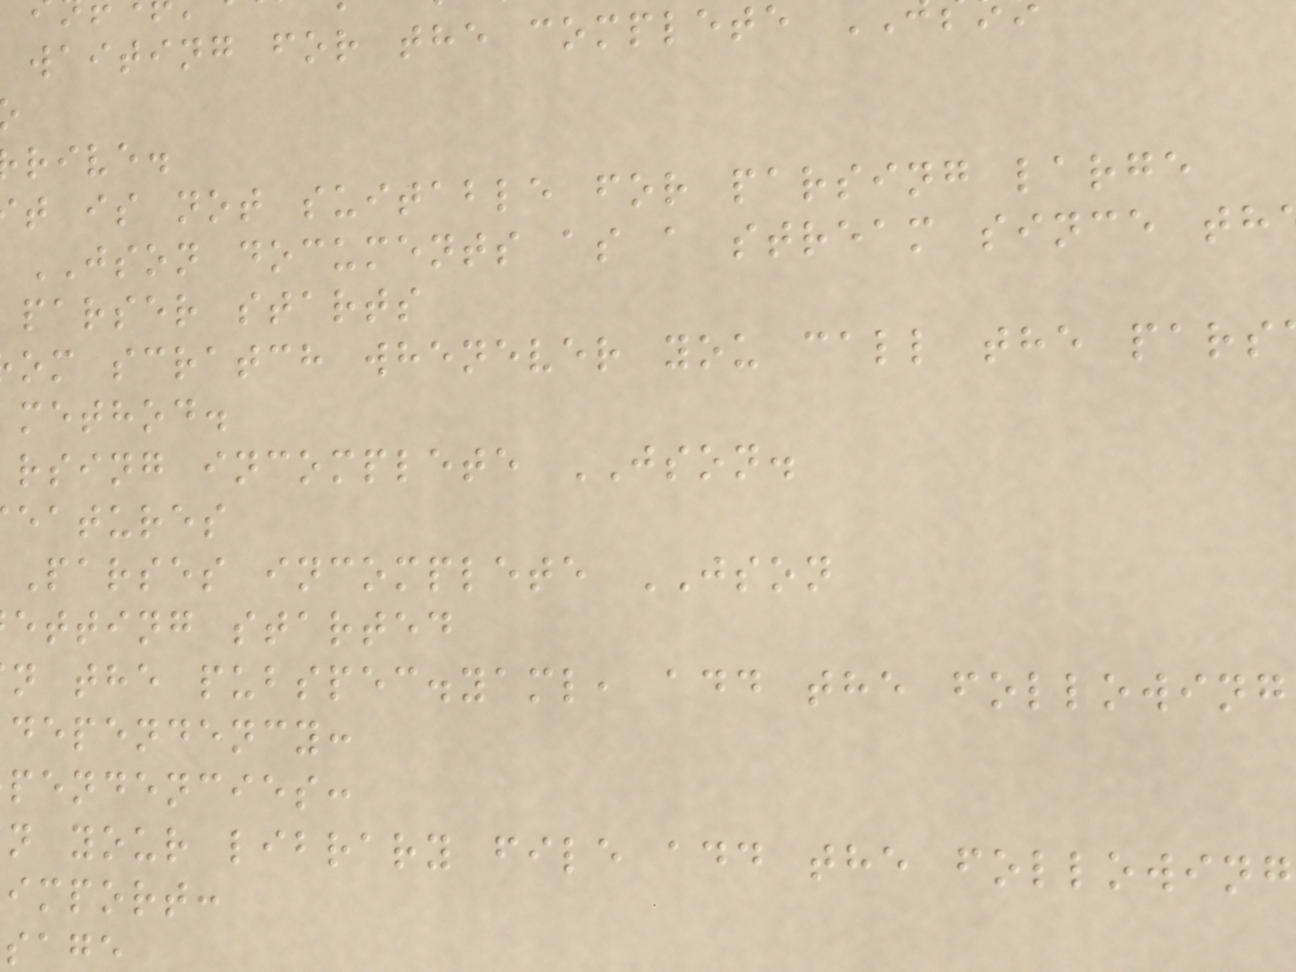waiting for the complete
rive.
t is not suitable for parsing large
JSON documents as a stream since th
parser starts
om scratch whenever you call the pars
method.
rsing incomplete JSON.
eatures
Parses incomplete JSON
etting started
n the pubspec.yaml, add the following
dependency:
pendencies:
n your library file add the following
import:
sage
